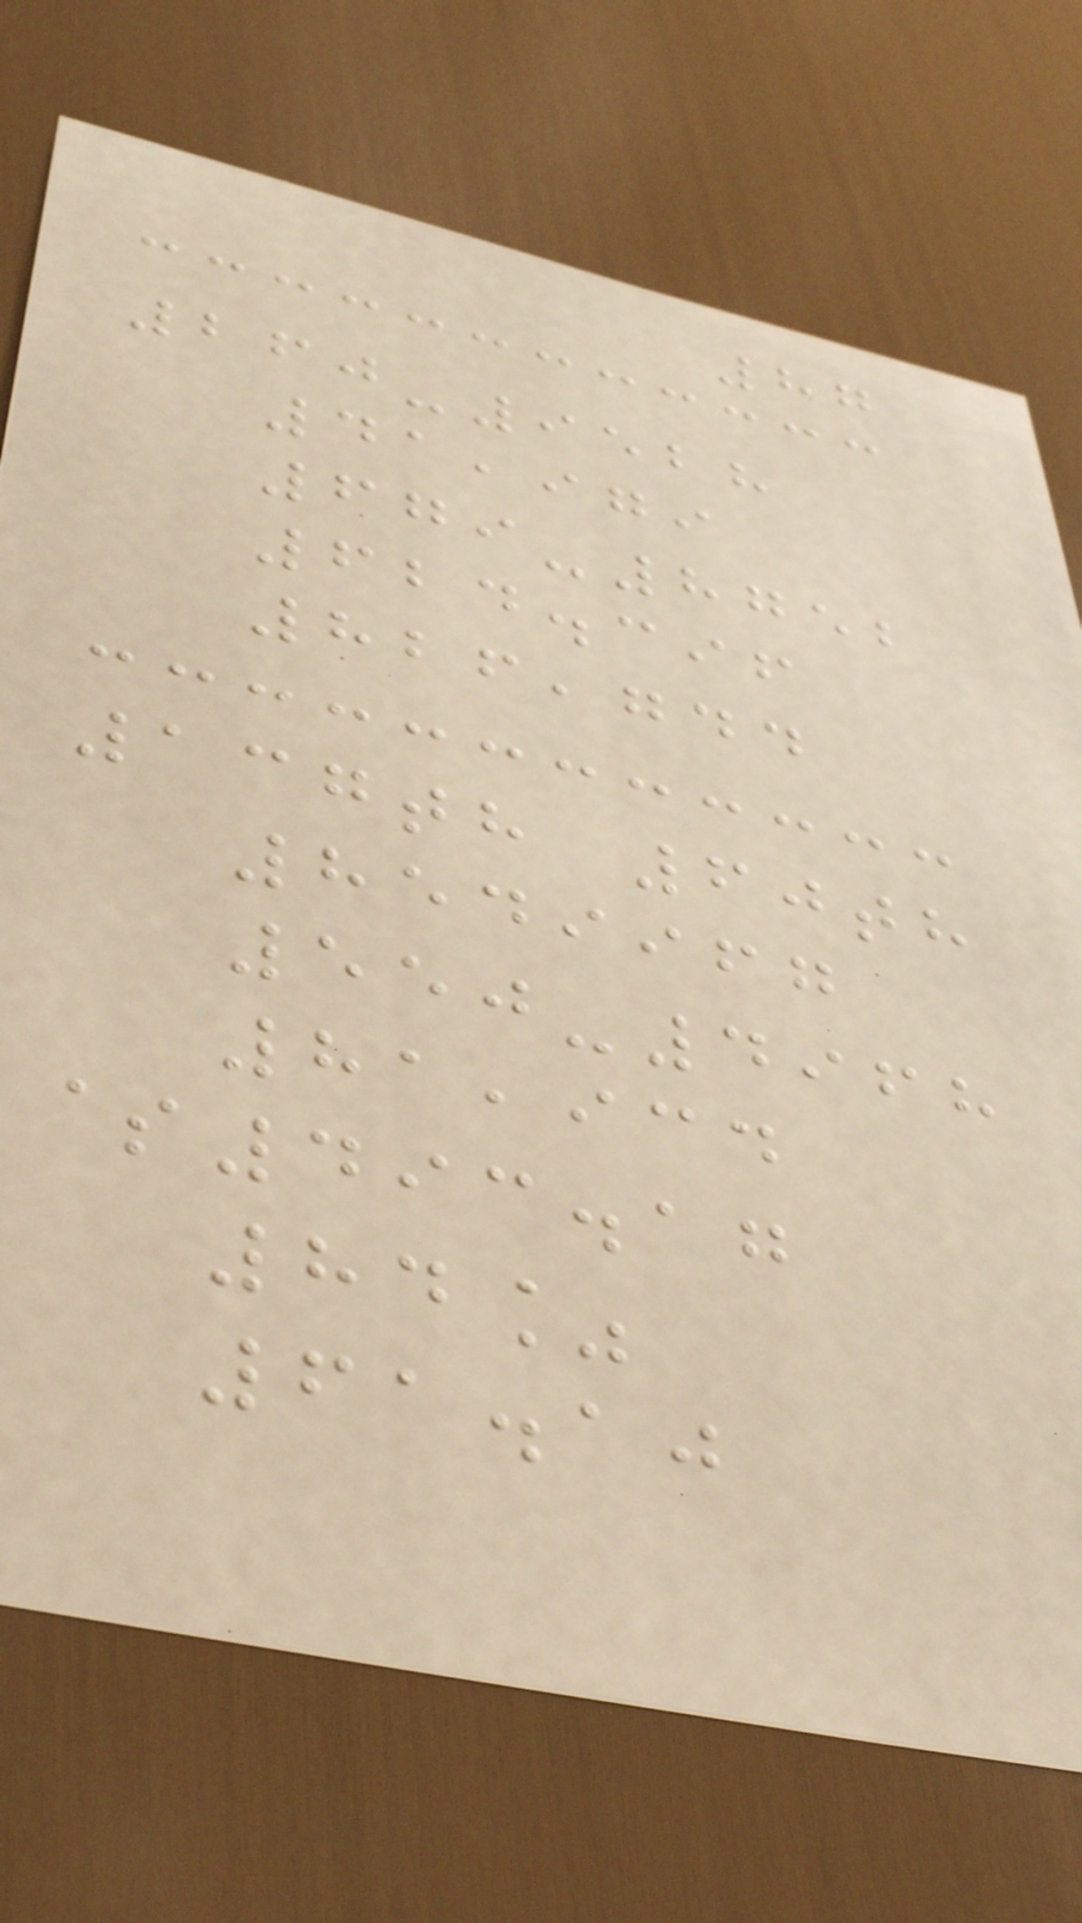87
260-9528
41,979
679-8752
624.396
826,744
137th 60th
8549967
550-4968
81,934
$493.17
84%
61.10
